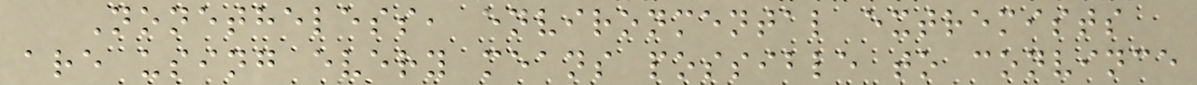Nonetheless, environmental extremists
are using every means possible to convince
